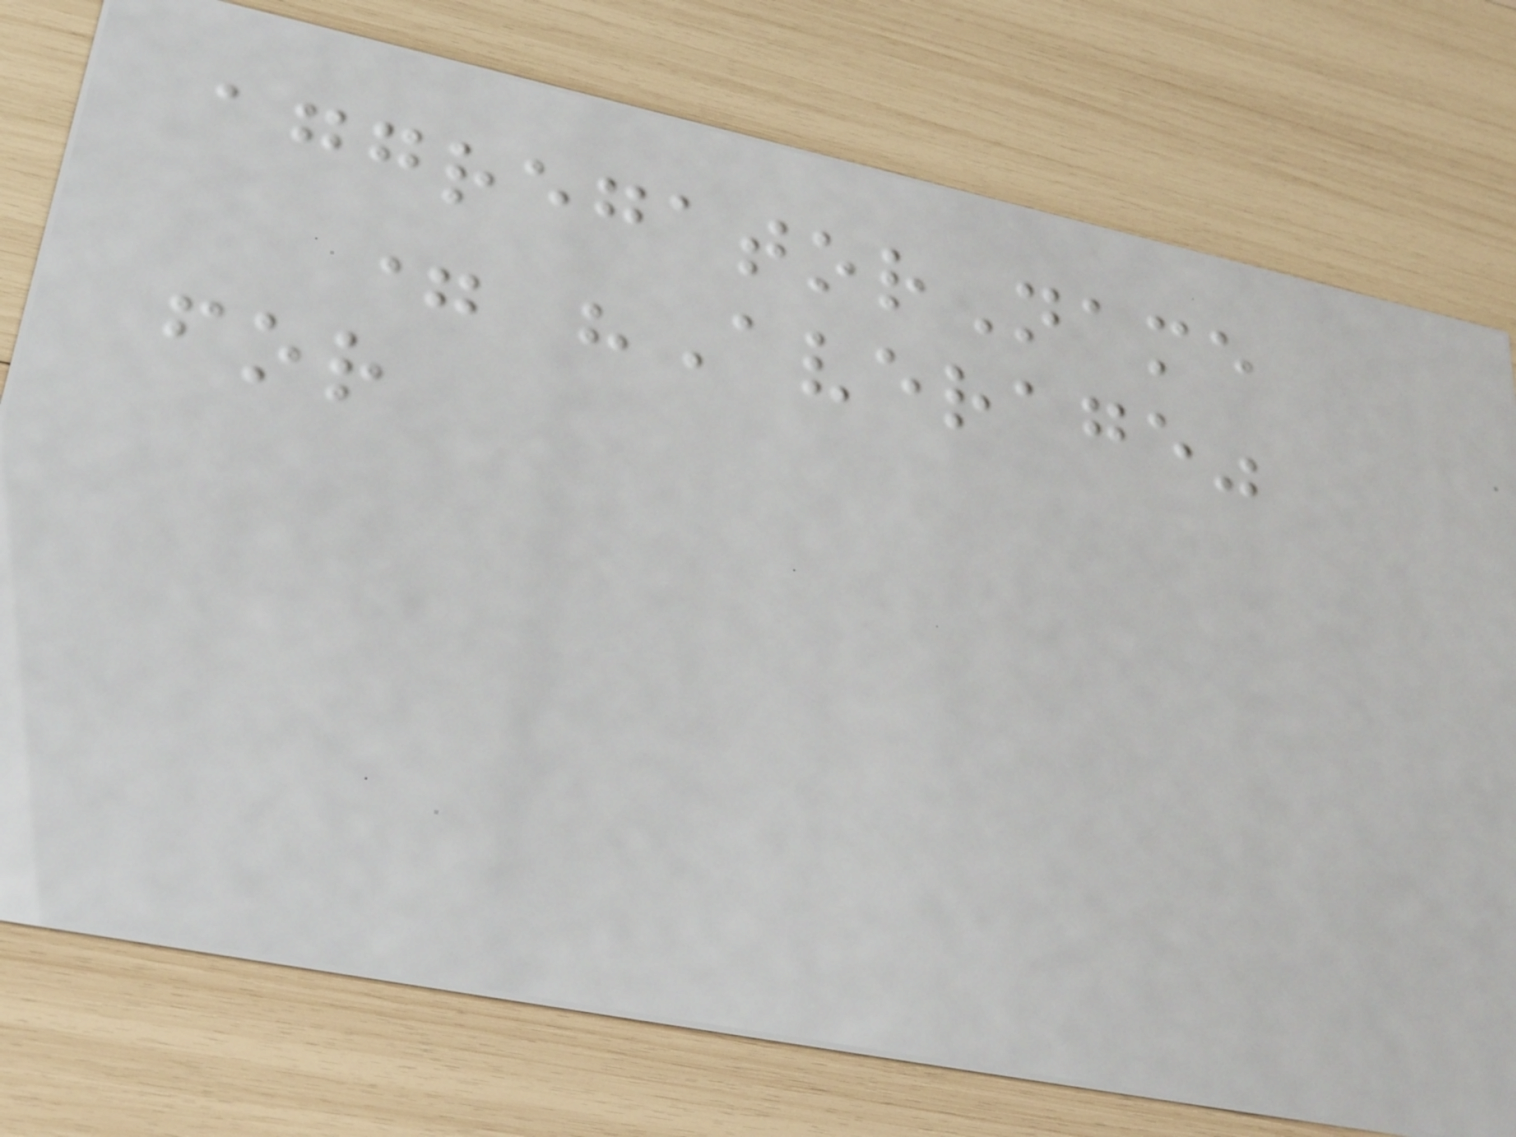aggregatorName
= "Average"
for
